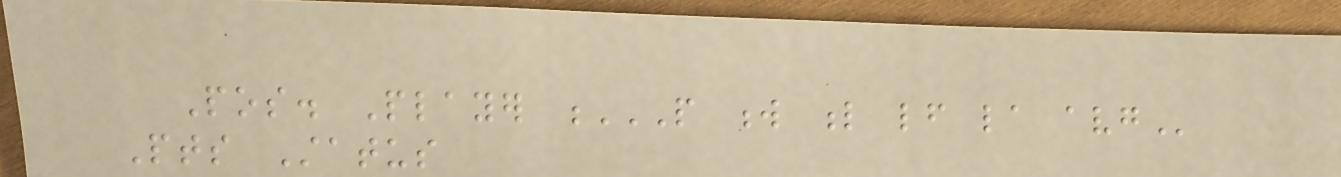Pos. Player P W L LF LA AVG
Pts Status
